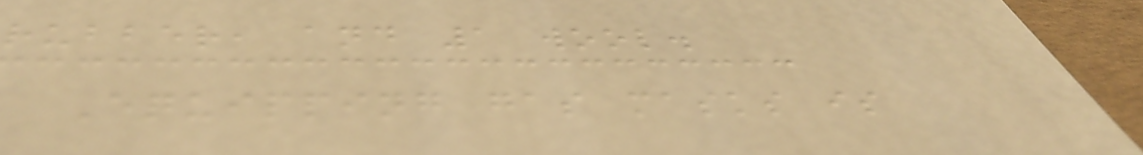rubber, and 1 wool.
Equipping gas masks is
